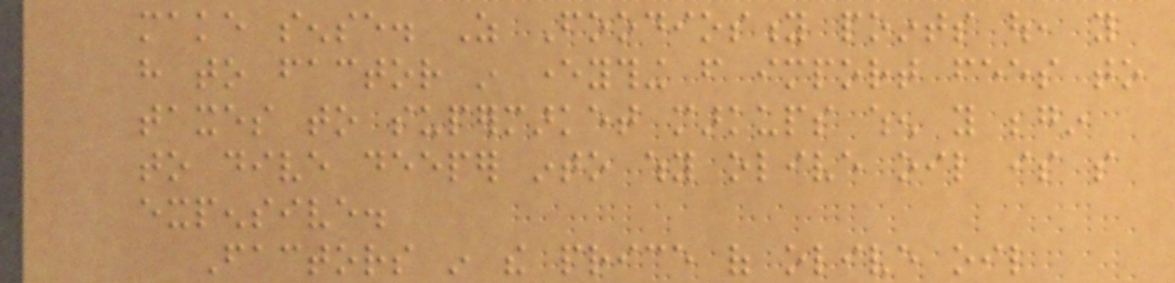make sense. As Foodiosity points out, you
have to factor in everything from import fees to
taxes to supermarket markups when you begin
to dive deeper into why olive oil is so
expensive.
Factors in the price of olive oil
